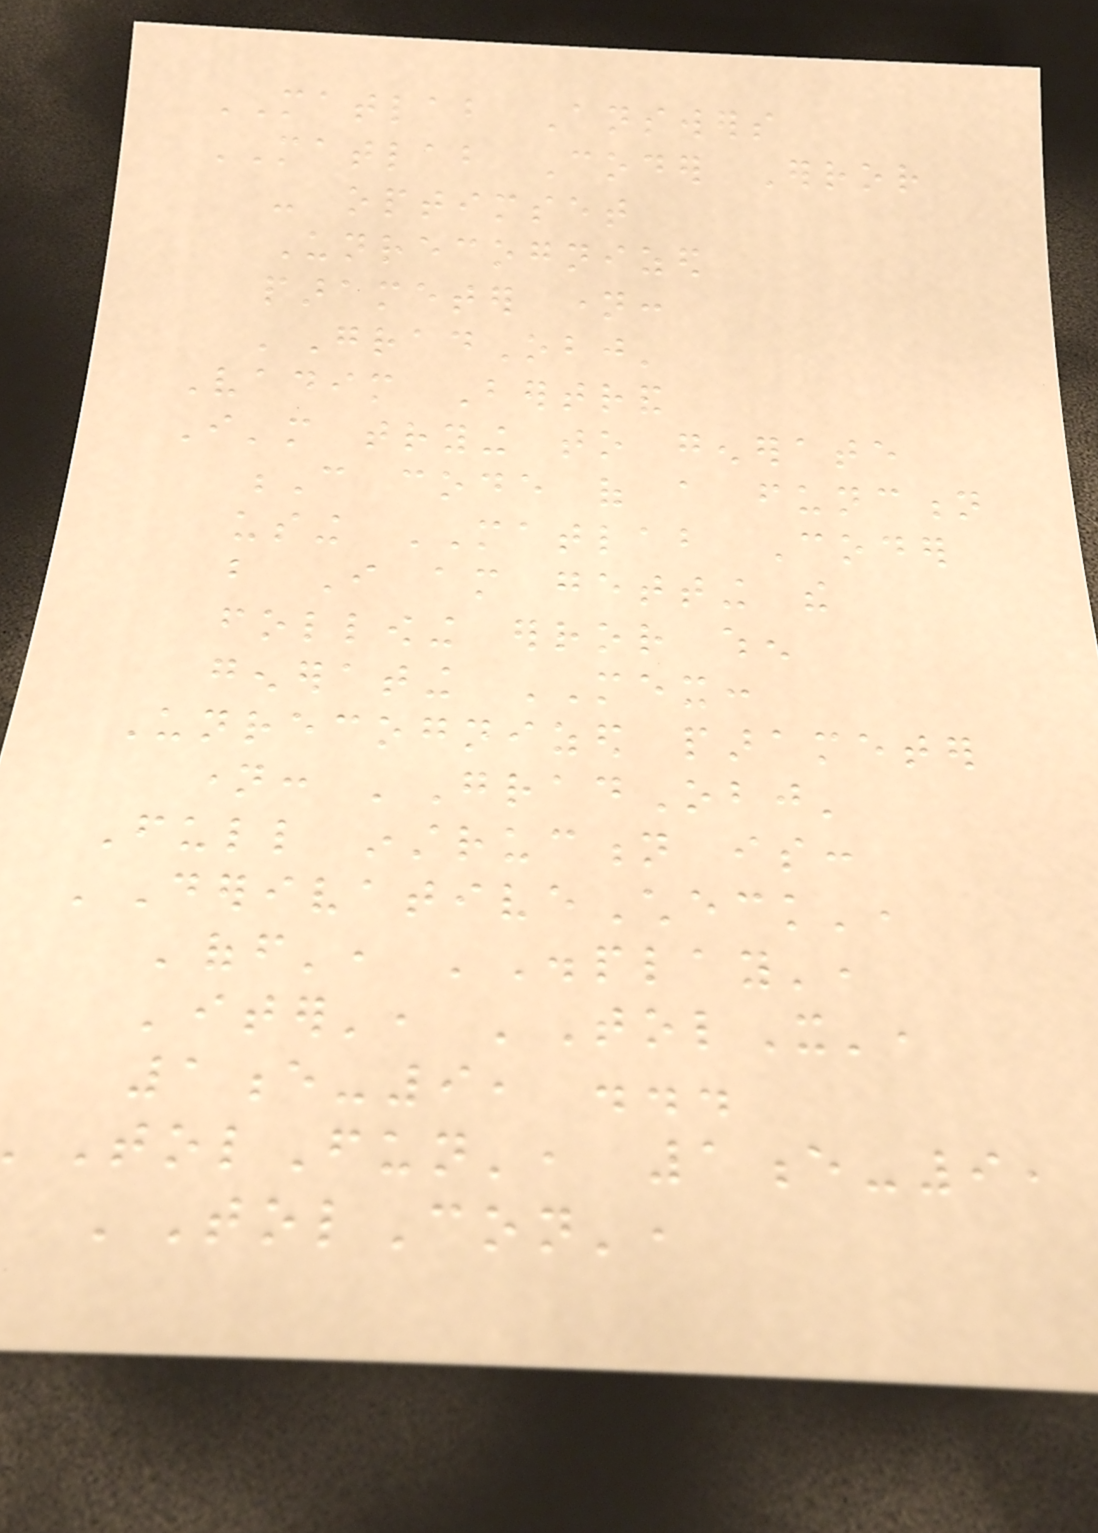MATLAB Answers
MATLAB Coder Error
- optimset
Unrecognized
parameter name:
'GradObj'
Vadim Bertrand
I'm trying to generate
C code of a function
using MATLAB Coder
but I am getting the
following error when
generating MEX:
Unrecognized parameter
name: 'GradObj'
Full instruction is:
'DerivativeCheck',
'off', 'Display',
'iter', 'TolX',
1e-9, ...
'TolFun', 1e-9,
'TolCon',
